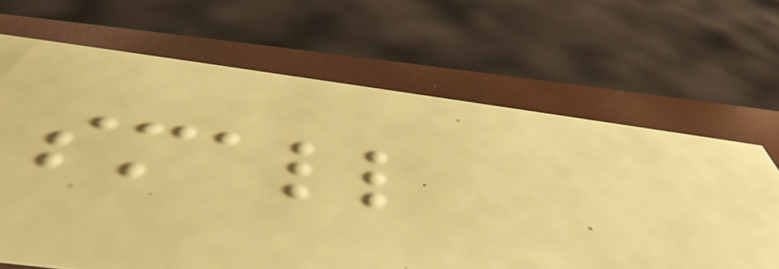small
